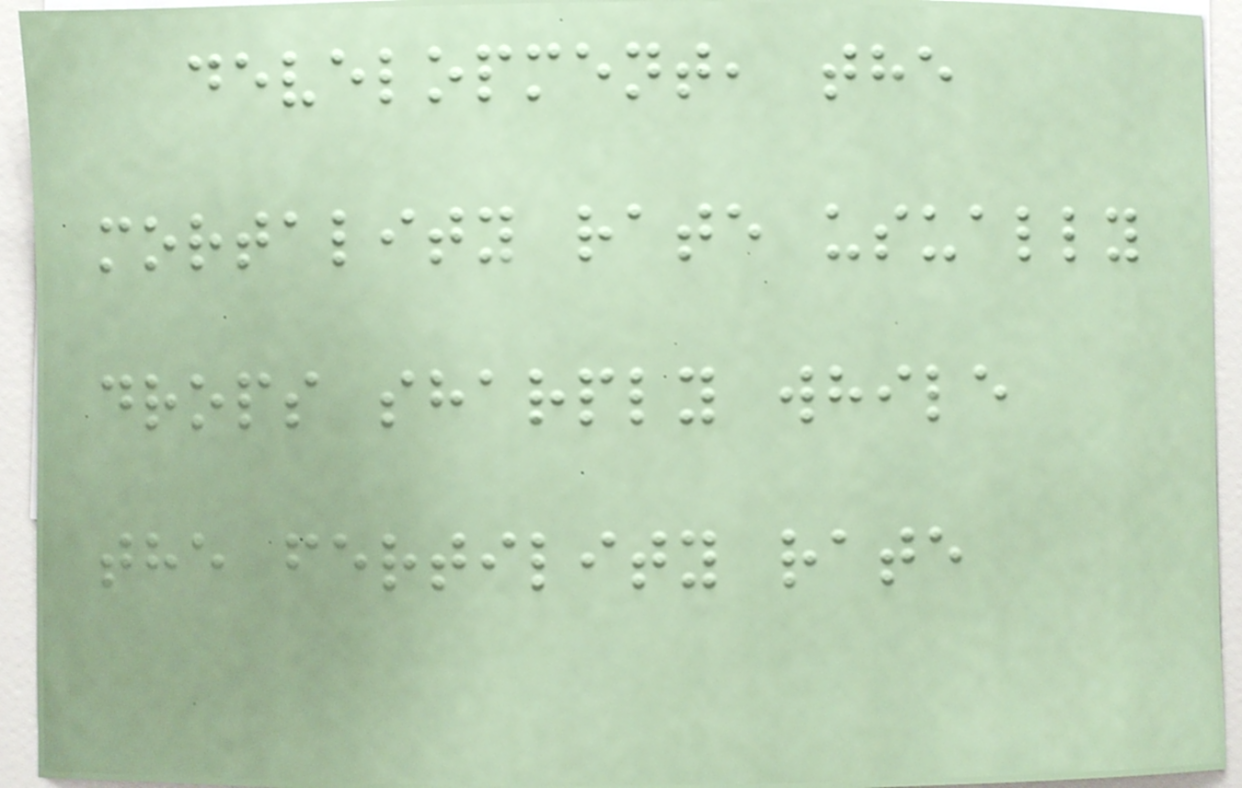development, the
mortality rate usually
drops sharply while
the fertility rate
